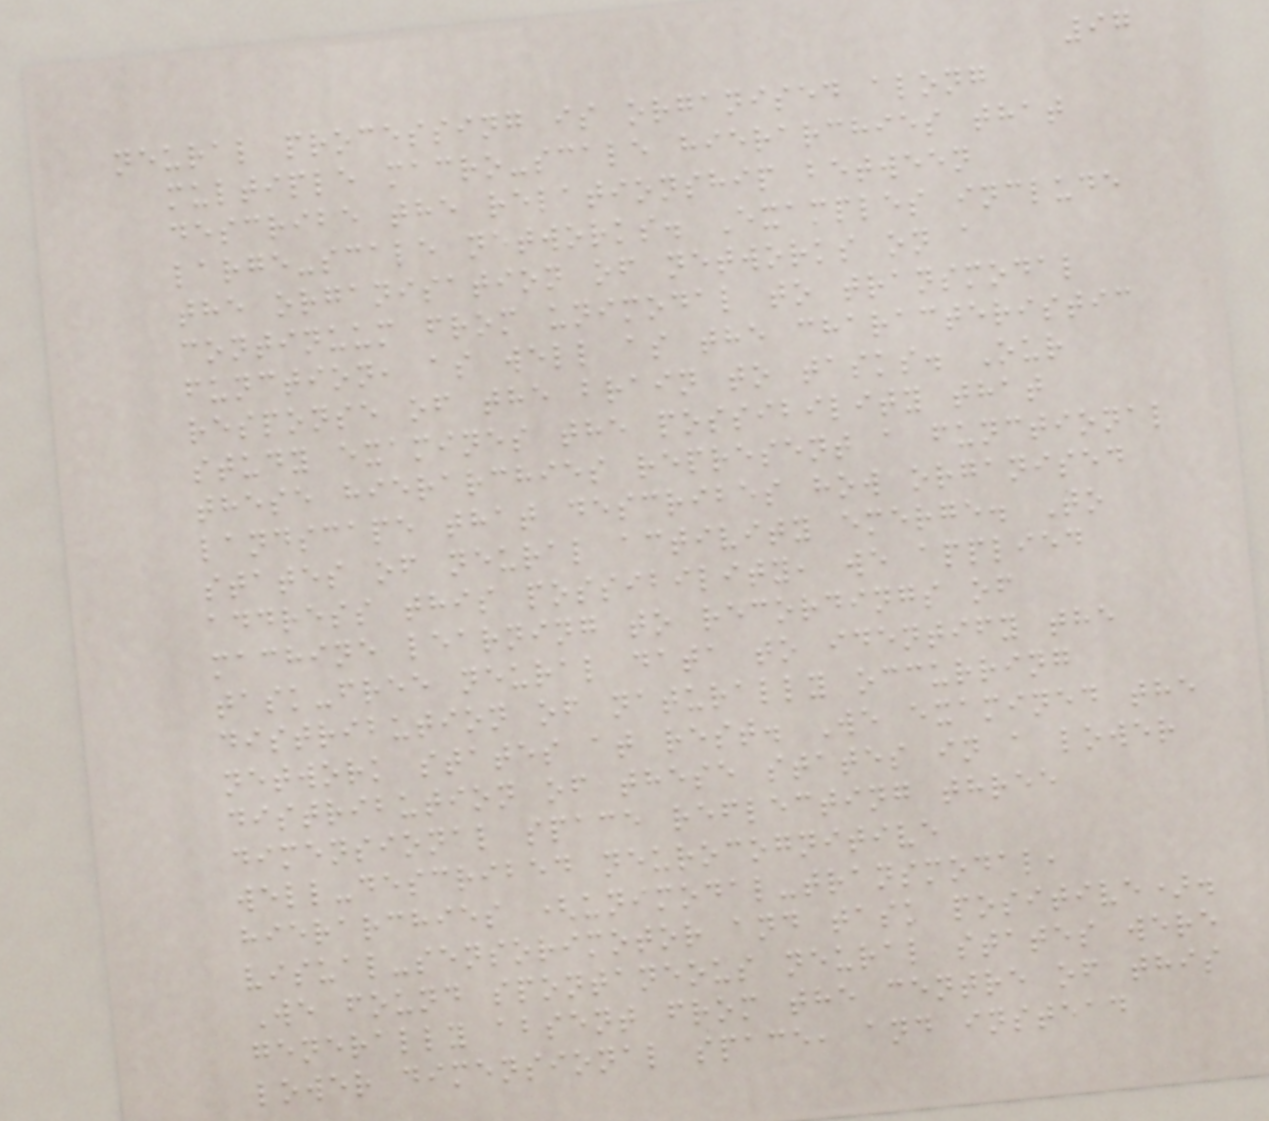97
neural processing is organised along
multiple macro-scale hierarchies that
describe the relationship between
large-scale networks. Examples include
the organisation of networks on a
continuum from unimodal to transmodal
function, as well as the characteristic
response of the brain to tasks. Our
study examines the possibility that
these hierarchies represent a functional
landscape that describes how organised
states of neural activity emerge. To
address this possibility, we applied
machine learning to recordings of
task-free neural data to identify the
distribution of naturally occurring
network states at rest. We examined the
distribution of these states in a lower
dimensional space reflecting three
well-described neurocognitive
hierarchies (unimodal-transmodal,
visual-sensorimotor and task positive).
We found spontaneous neural states were
generally absent from the centre of this
lower dimensional space, and instead
